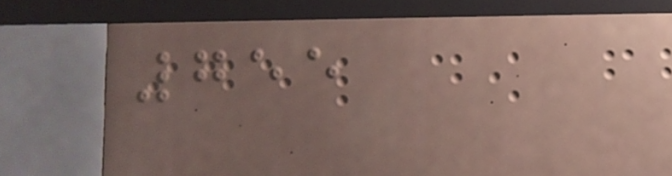755
